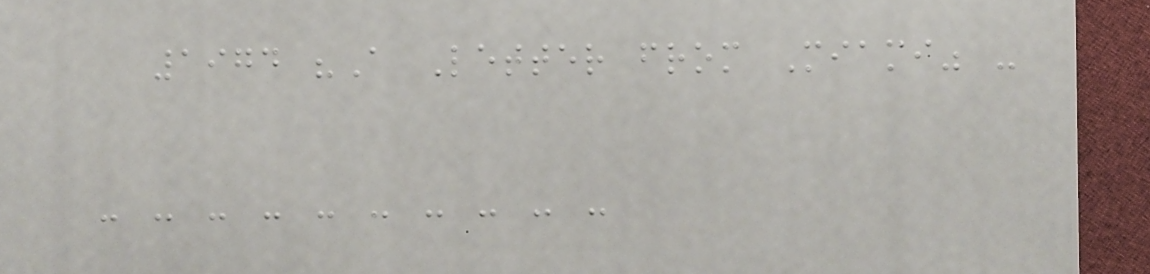1974 "A Letter from Miami" -
- - - - - - - - - -
